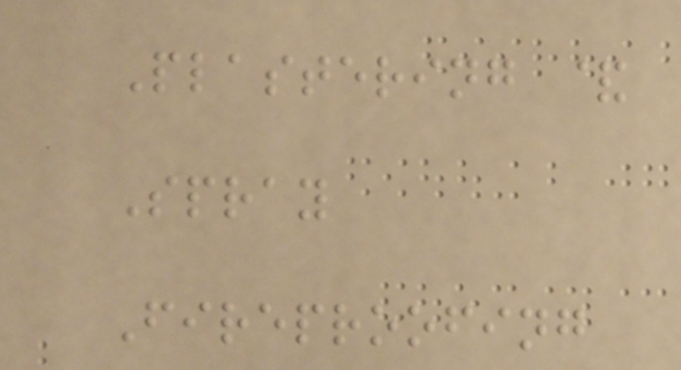Plastering &
Spray
Fireproofing
